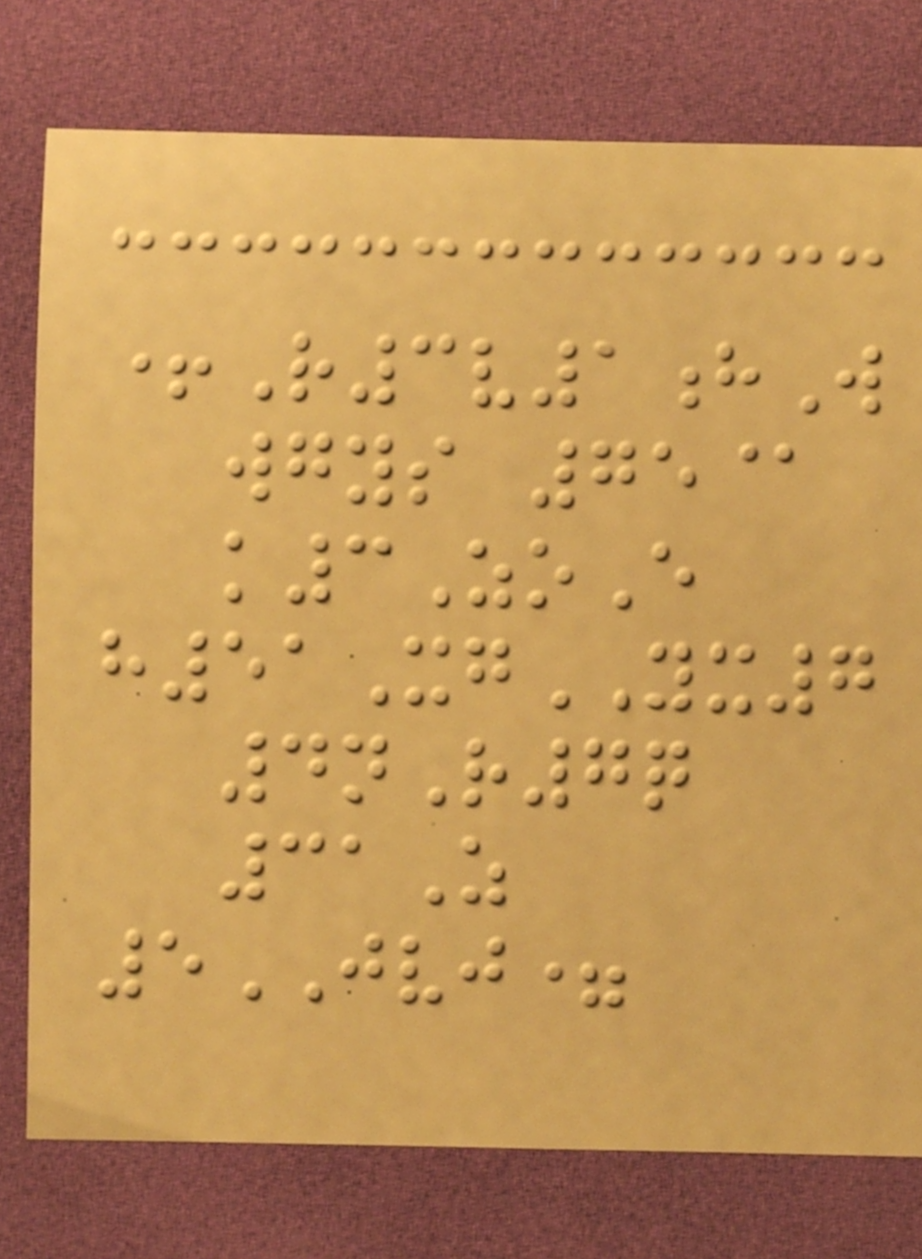+R3v1hW
wgys 75@
k3ZoE
h51XgYX7
4nR7q
31Z
5JVJ=
